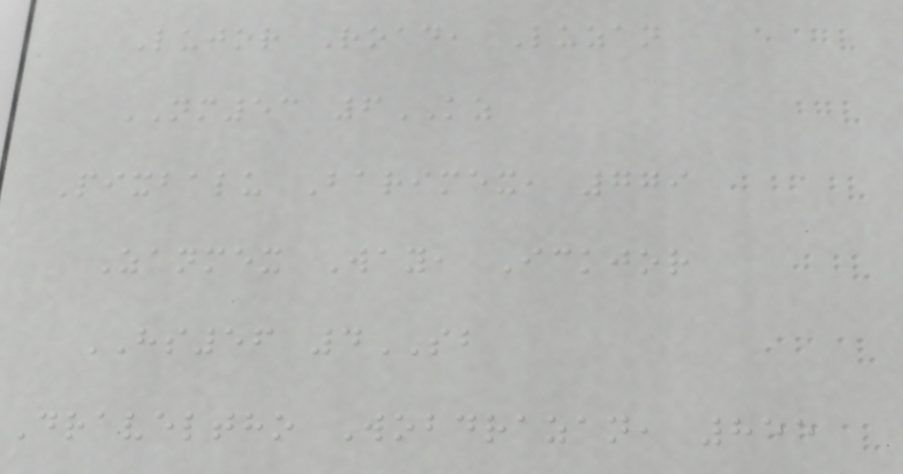Lujor Road, Luzan
NM53 6KZ
Pixbalu Barimex, 779
Zanmex Way, Ickjor
HS56 4SB
Draveltho Wobdrazan, 855
